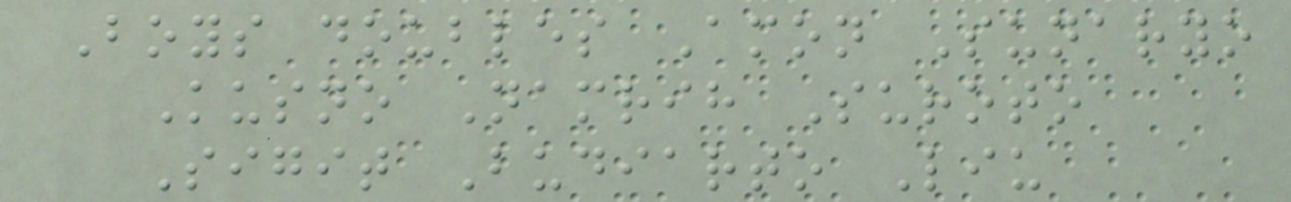Boys doubles Amon Sunaryo
Kusno Namrih Suroto
Sigit Budiarto Liu
